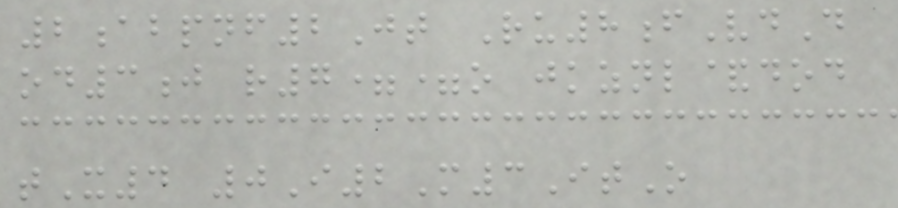2abpnf2Jt Ru8fVdD
od3j r7==o jkznl&dod
tX4 0I2M3ItO
